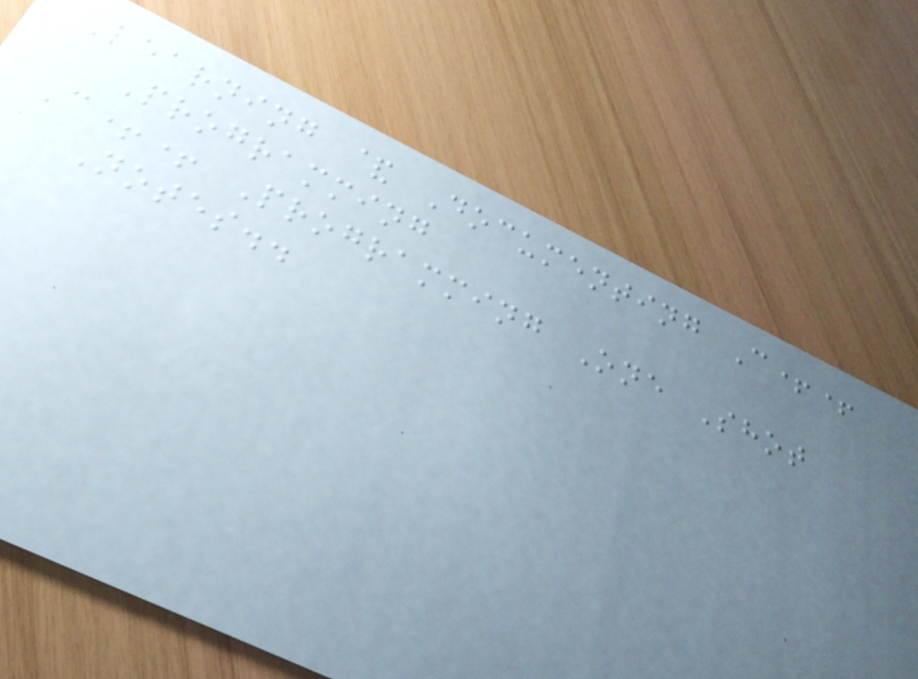Learning & Documenting C++
Programming
C++ Programming One Shot
Notes..
